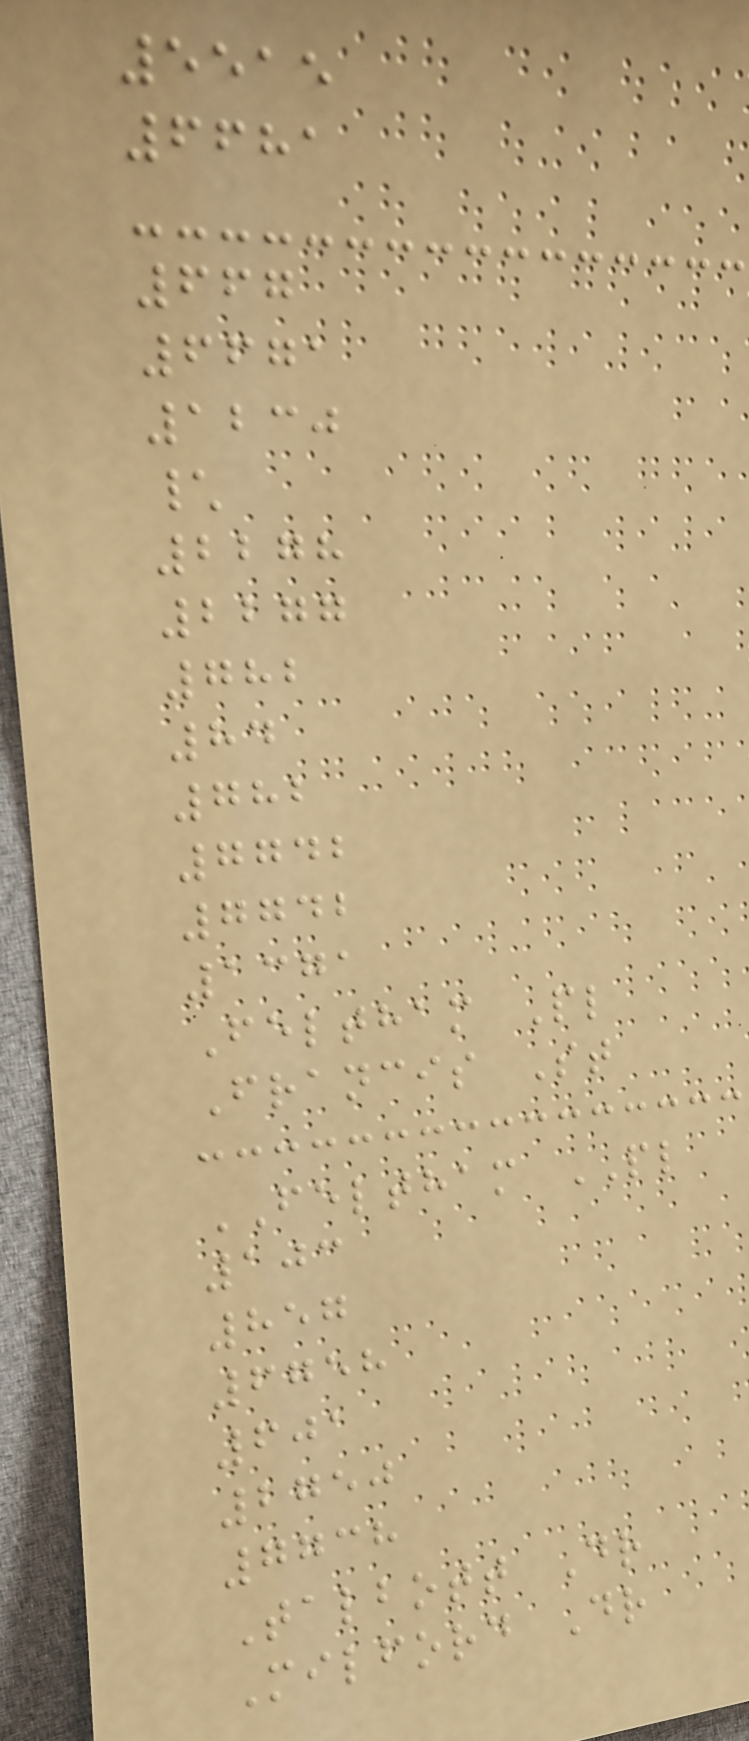5515
6681
667
6671
1230
\
2278
2277
782
84
782
7742
7742
1371
Feltham Pl
Francis St
FELTHAM PL
103
857
6758
601
2750
7738
Talbott Dr
Milford Dr
